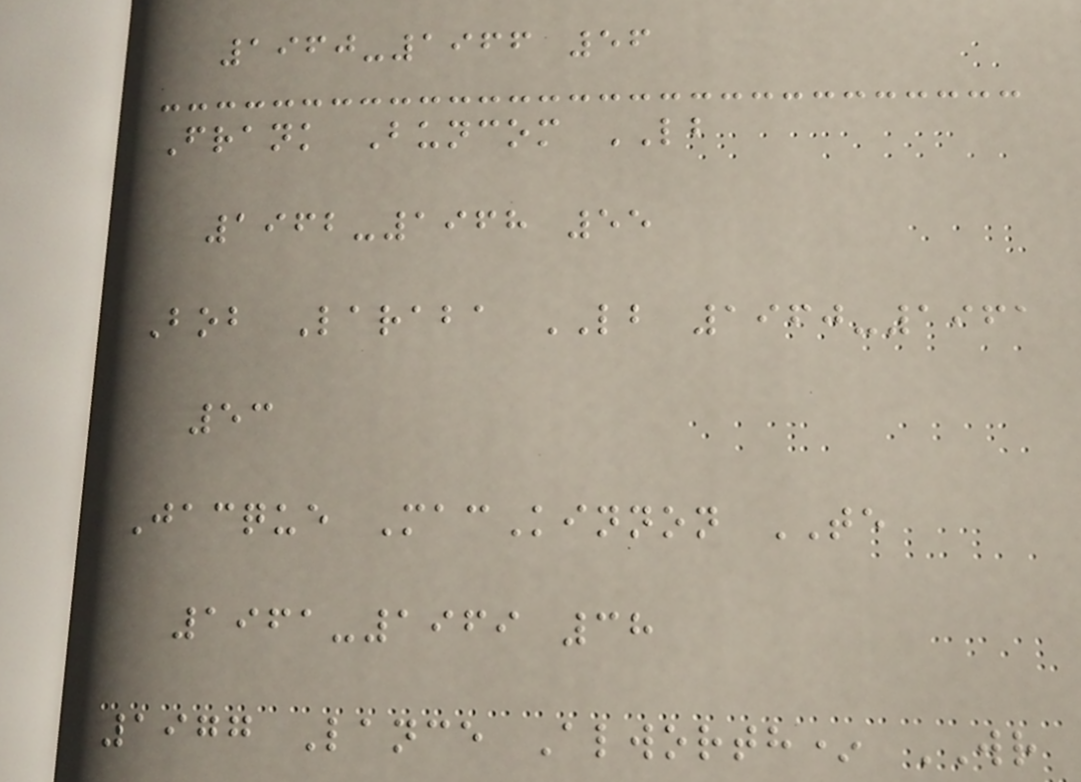1960-1966 56
Frank Buncom LB
1962-1968 55
Bob Laraba LB 1960-1961
53
Jacque MacKinnon TE
1961-1969 38
1977 Lance Alworth* WR
